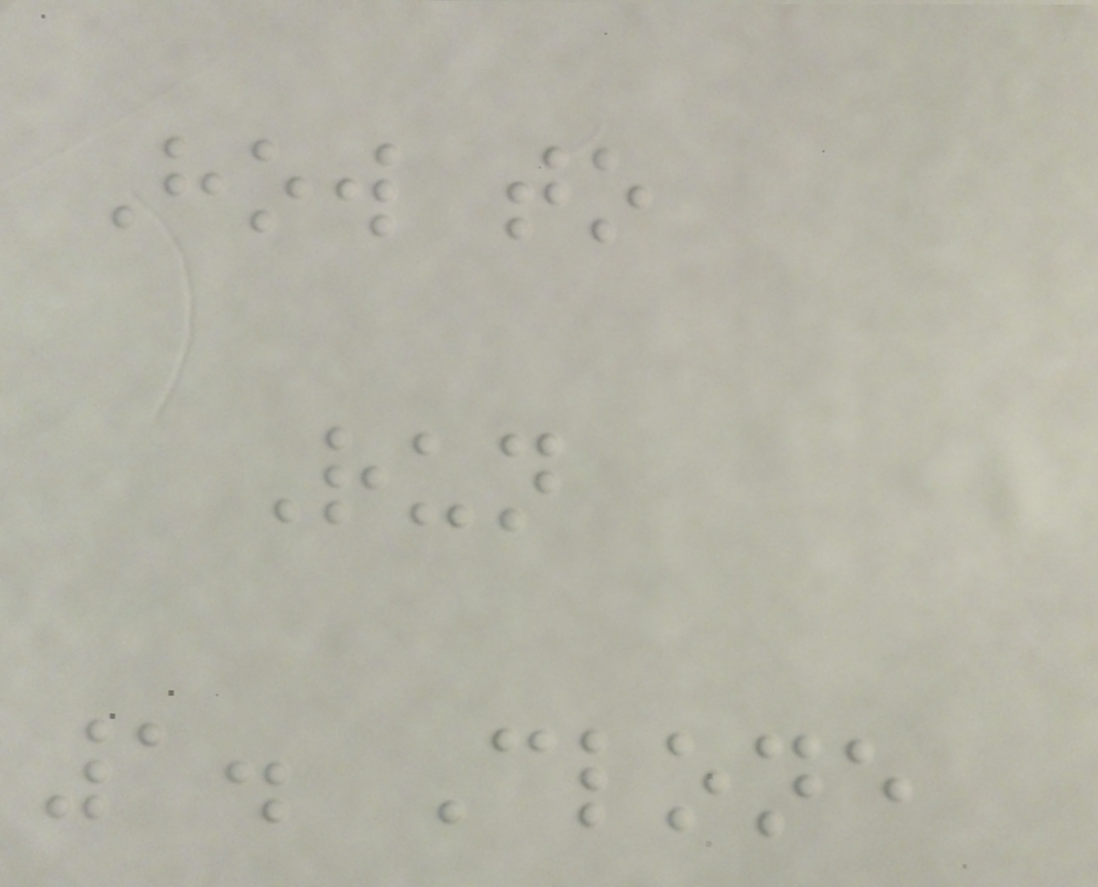How to
Run
1. Clone
